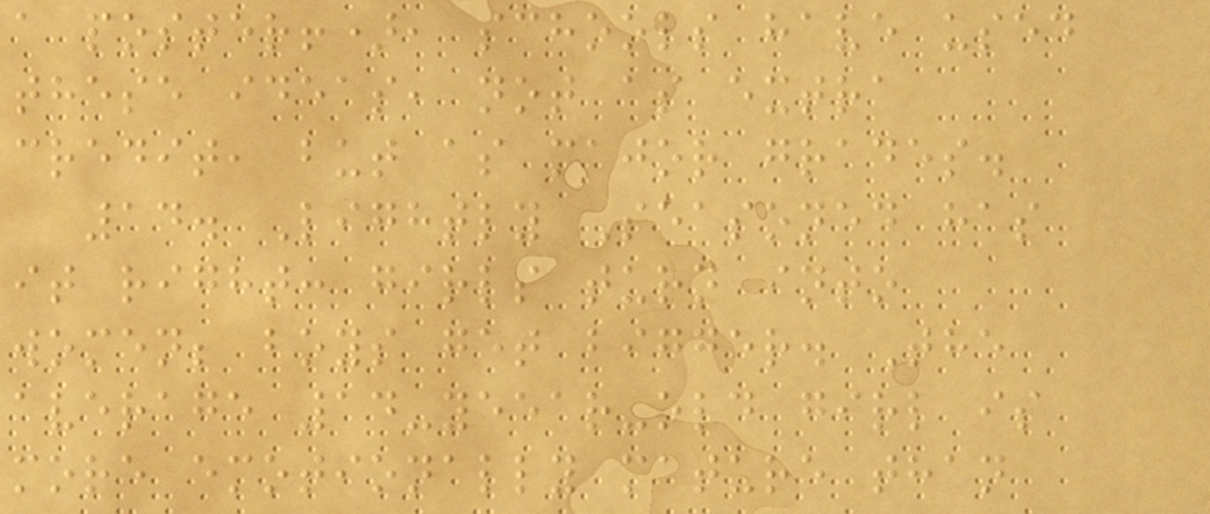a poster!), schools have used
these ideas, not as extra
credit, but as major grades.
14. Lightly Seasoned has
it right: girls turn into
women; boys get bigger. The
average 14-yeear-old girl is
more emotionally mature than
